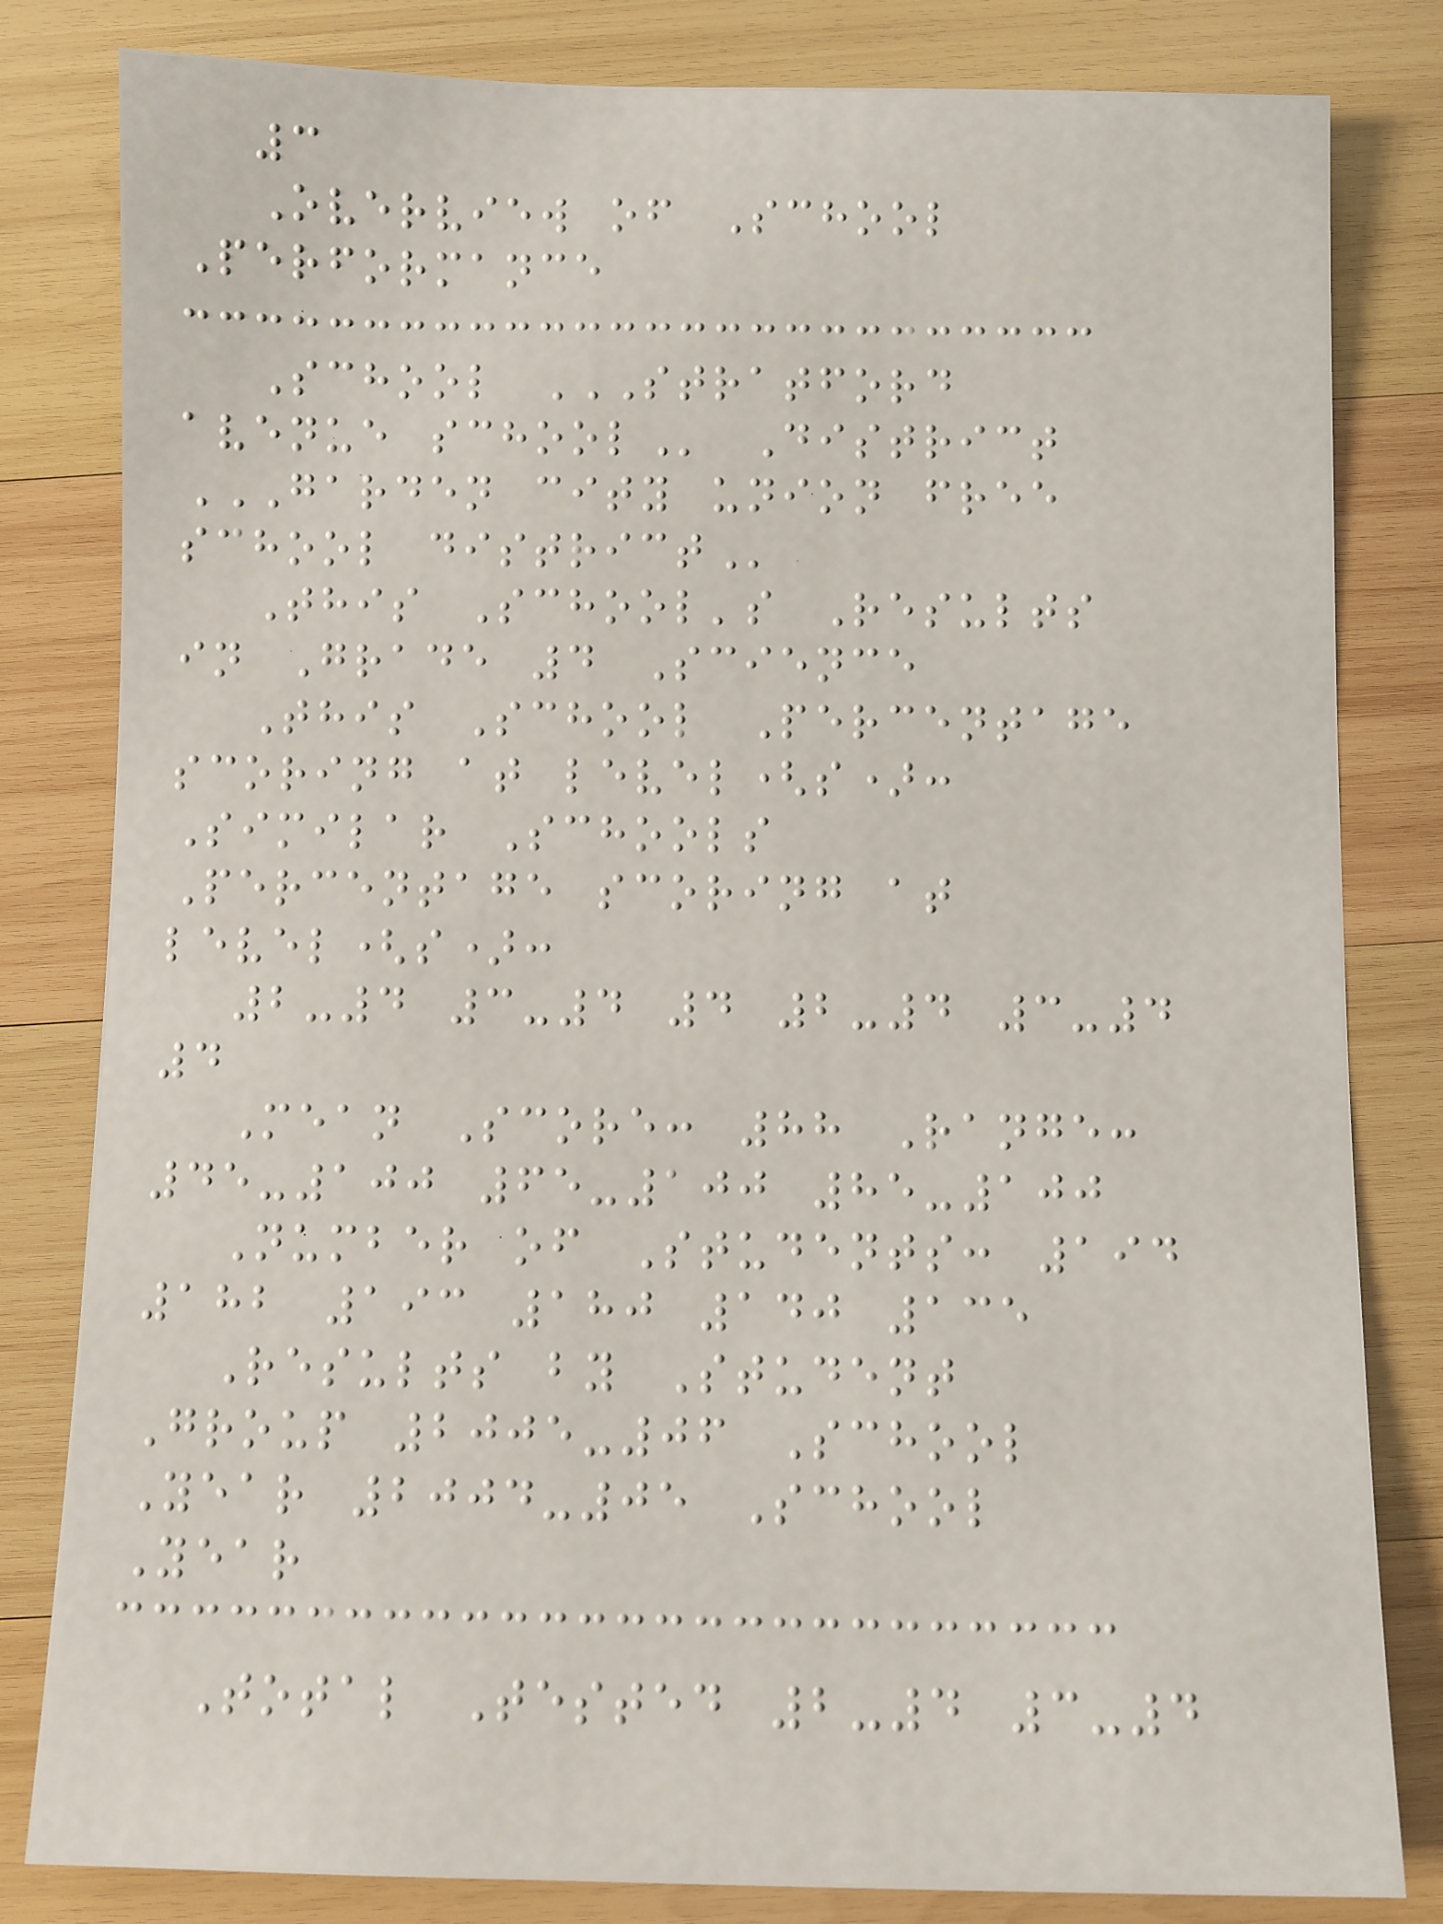3
Overview of School
Performance
School STRATFORD
AVENUE SCHOOL District
GARDEN CITY UNION FREE
SCHOOL DISTRICT
This School's Results
in Grade 4 Science
This School Percentage
scoring at level(s):
Similar Schools
Percentage scoring at
level(s):
2-4 3-4 4 2-4 3-4
4
Mean Score: 88 Range:
45-100 65-100 85-100
Number of Students: 194
182 193 180 140 135
Results by Student
Group 2005-06 School
Year 2004-05 School
Year
Total Tested 2-4 3-4
